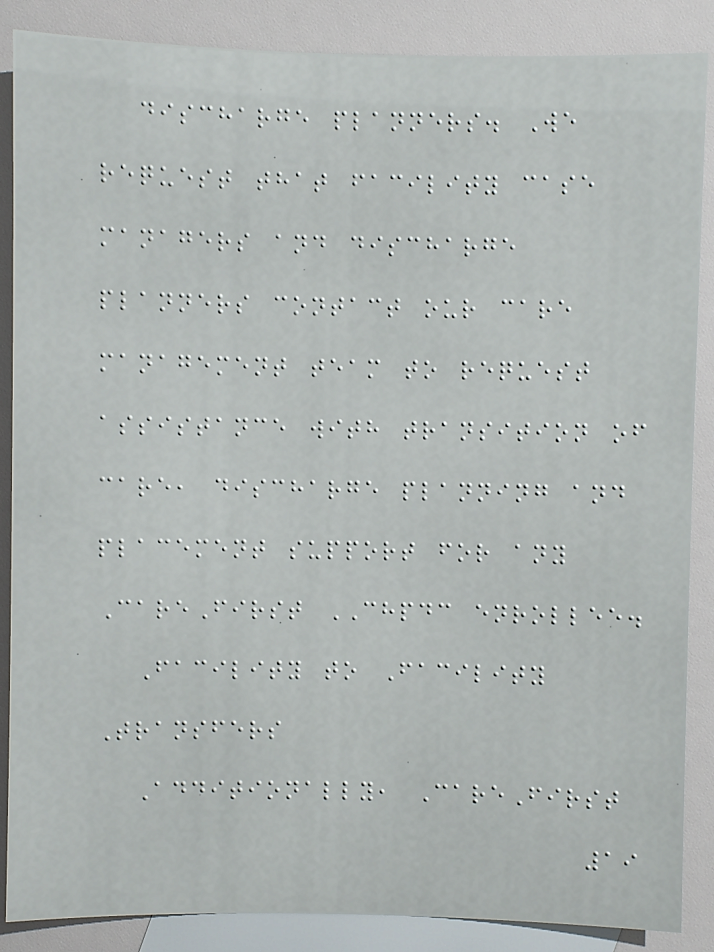discharge planners. We
request that facility case
managers and discharge
planners contact our care
management team to request
assistance with transition of
care, discharge planning and
placement support for any
CareFirst CHPDC enrollee.
Facility to Facility
Transfers
Additionally, CareFirst
19
